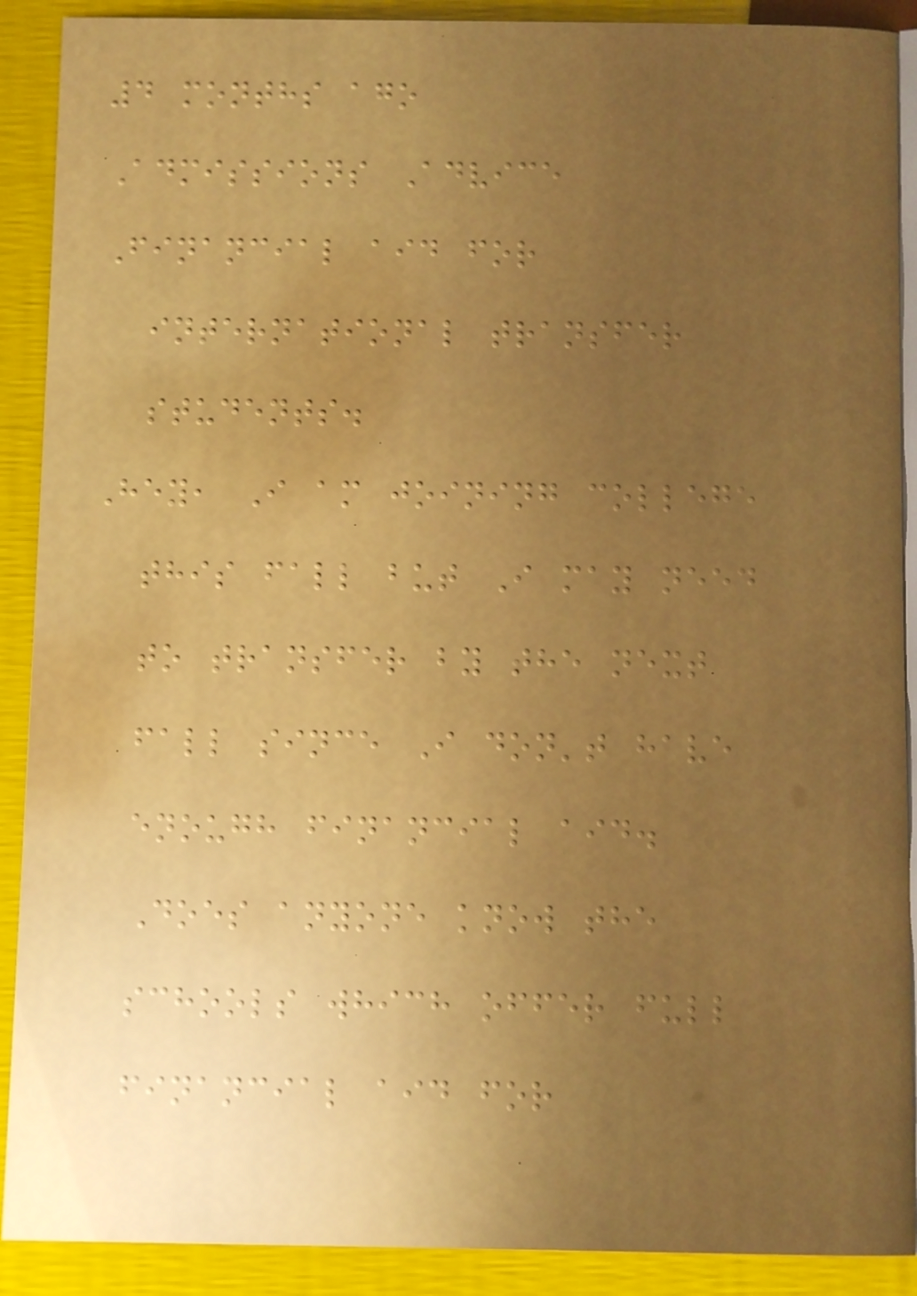4 months ago
Admissions Advice
Financial aid for
international transfer
students.
Hey, I am joining college
this fall but I may need
to transfer by the next
fall since I don't have
enough financial aid.
Does anyone know the
schools which offer full
financial aid for
